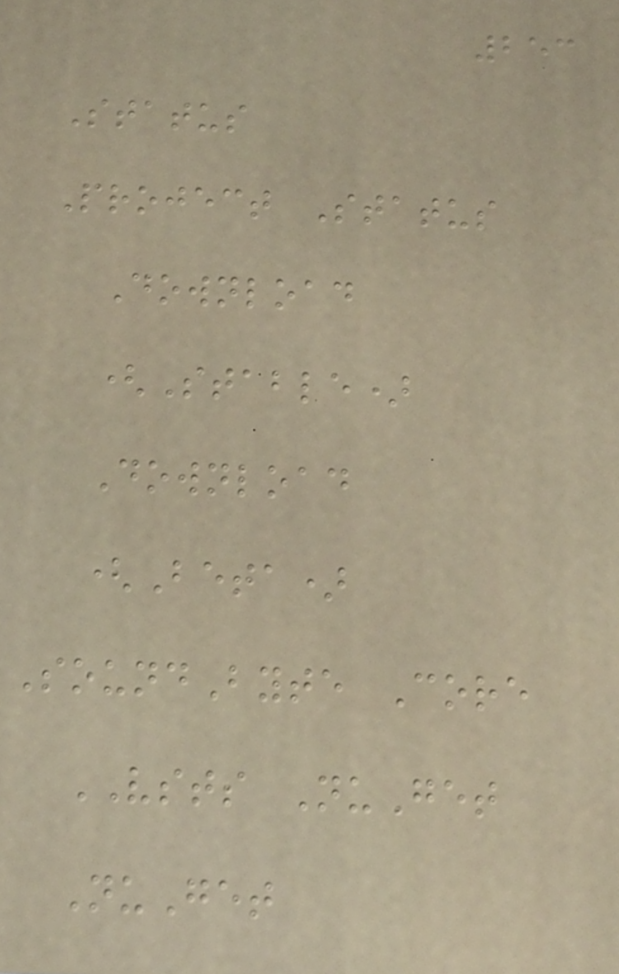253
Status
Project Status
Download
(Stable)
Download
(Beta)
SoundByte Core
VSTS NuGet
NuGet
